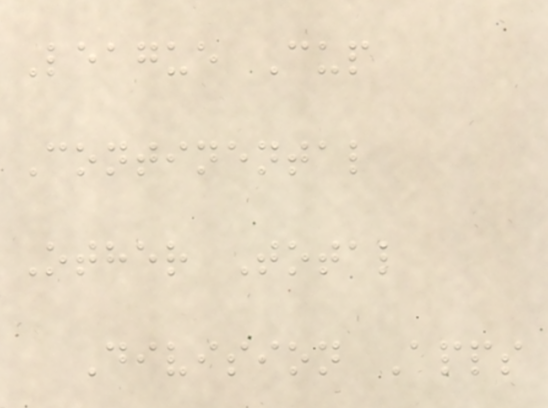League Cup
Continental
Other Total
Division Apps
